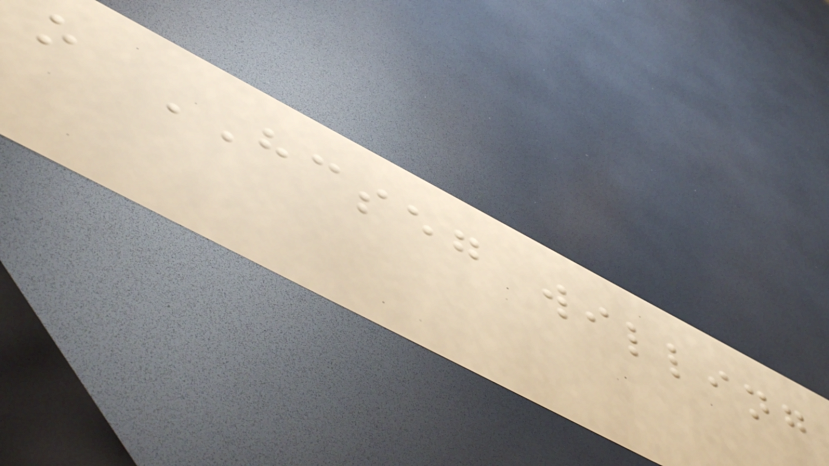o HCSEG willing
